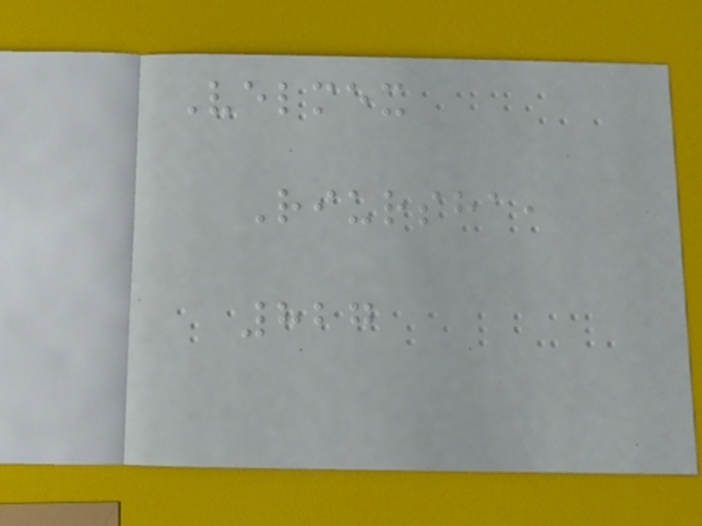Velmex
Riursha,
827
